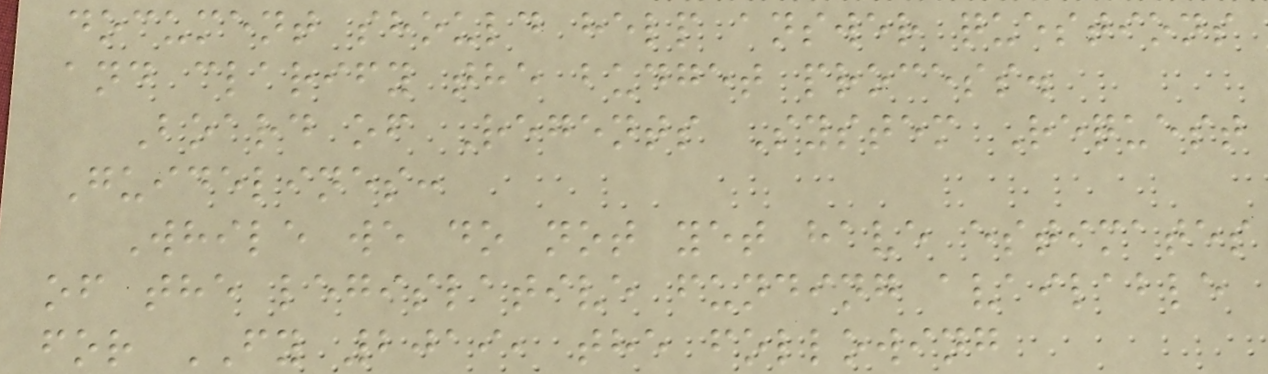document should help answer questions
and clarify the budget process.
Board of Regents System Request
Guidelines:
While we do not yet have estimates
of the legislative funding available
for FY 2019, the following
